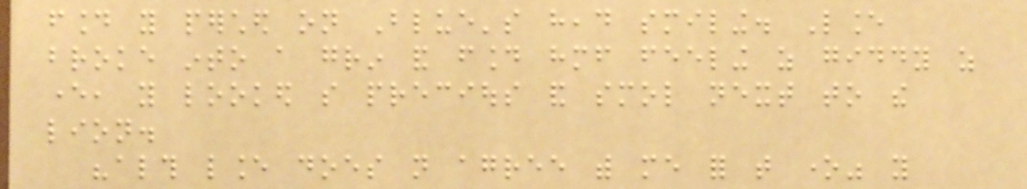found you perched on Blue's head smiling. Lance
broke into a grin and found himself feeling as giddy as
ever, you looked so precious and smol next to the
lion.
"although lance does not agree with me for that one" you
